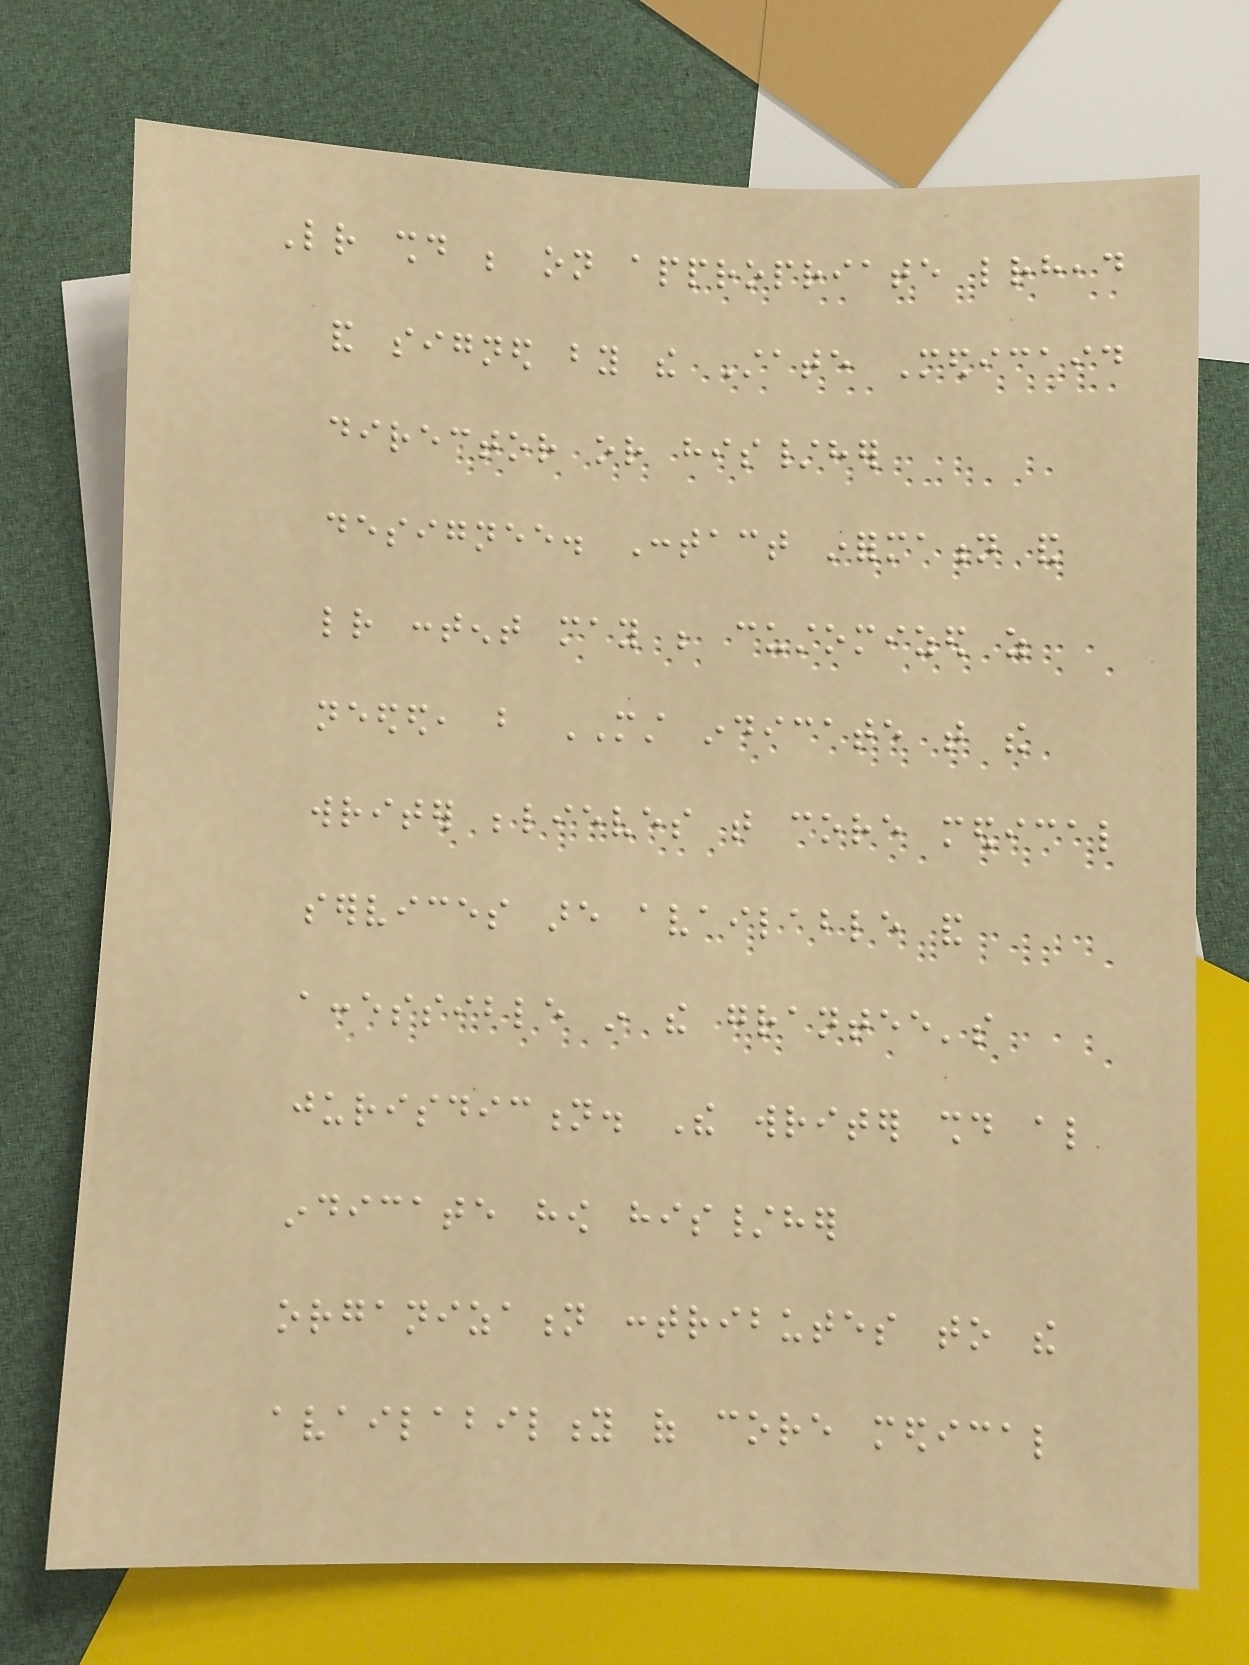Letter should be on appropriate letterhead
and signed by the State Medicaid
director or his/her
designee. Contact information and
letter content may be customized as
needed, but MUST indicate that the
writer believes that core medical
services are available and
accessible in the grantee's
jurisdiction. The writer should also
indicate how his/her
organization contributes to the
availability of core medical
